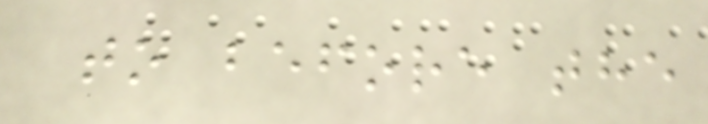to before the
